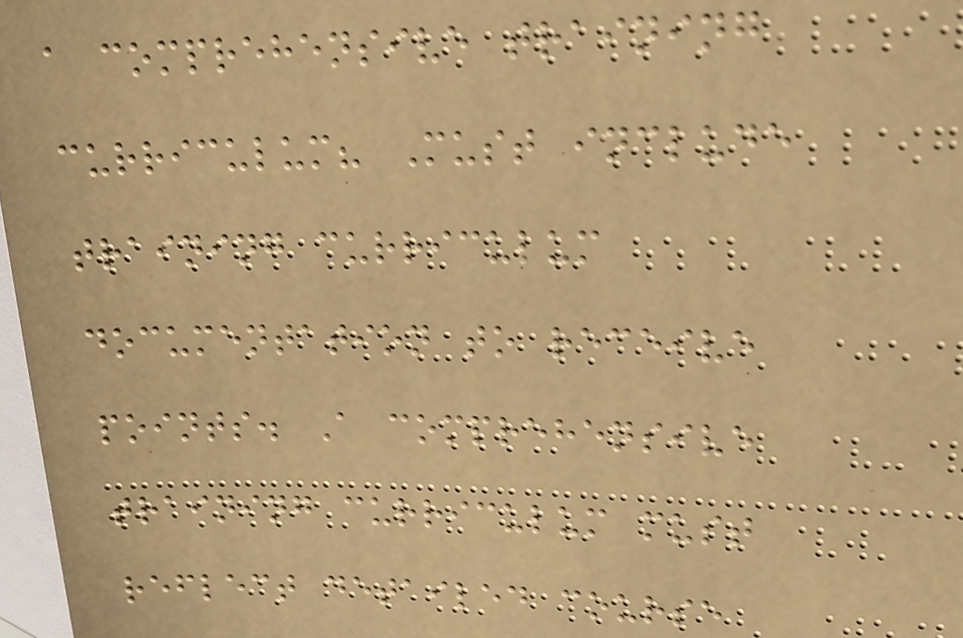a comprehensive training
curriculum? Must include
training curriculum
documentation to receive
points. A comprehensive
training curriculum must
reflect detailed course
